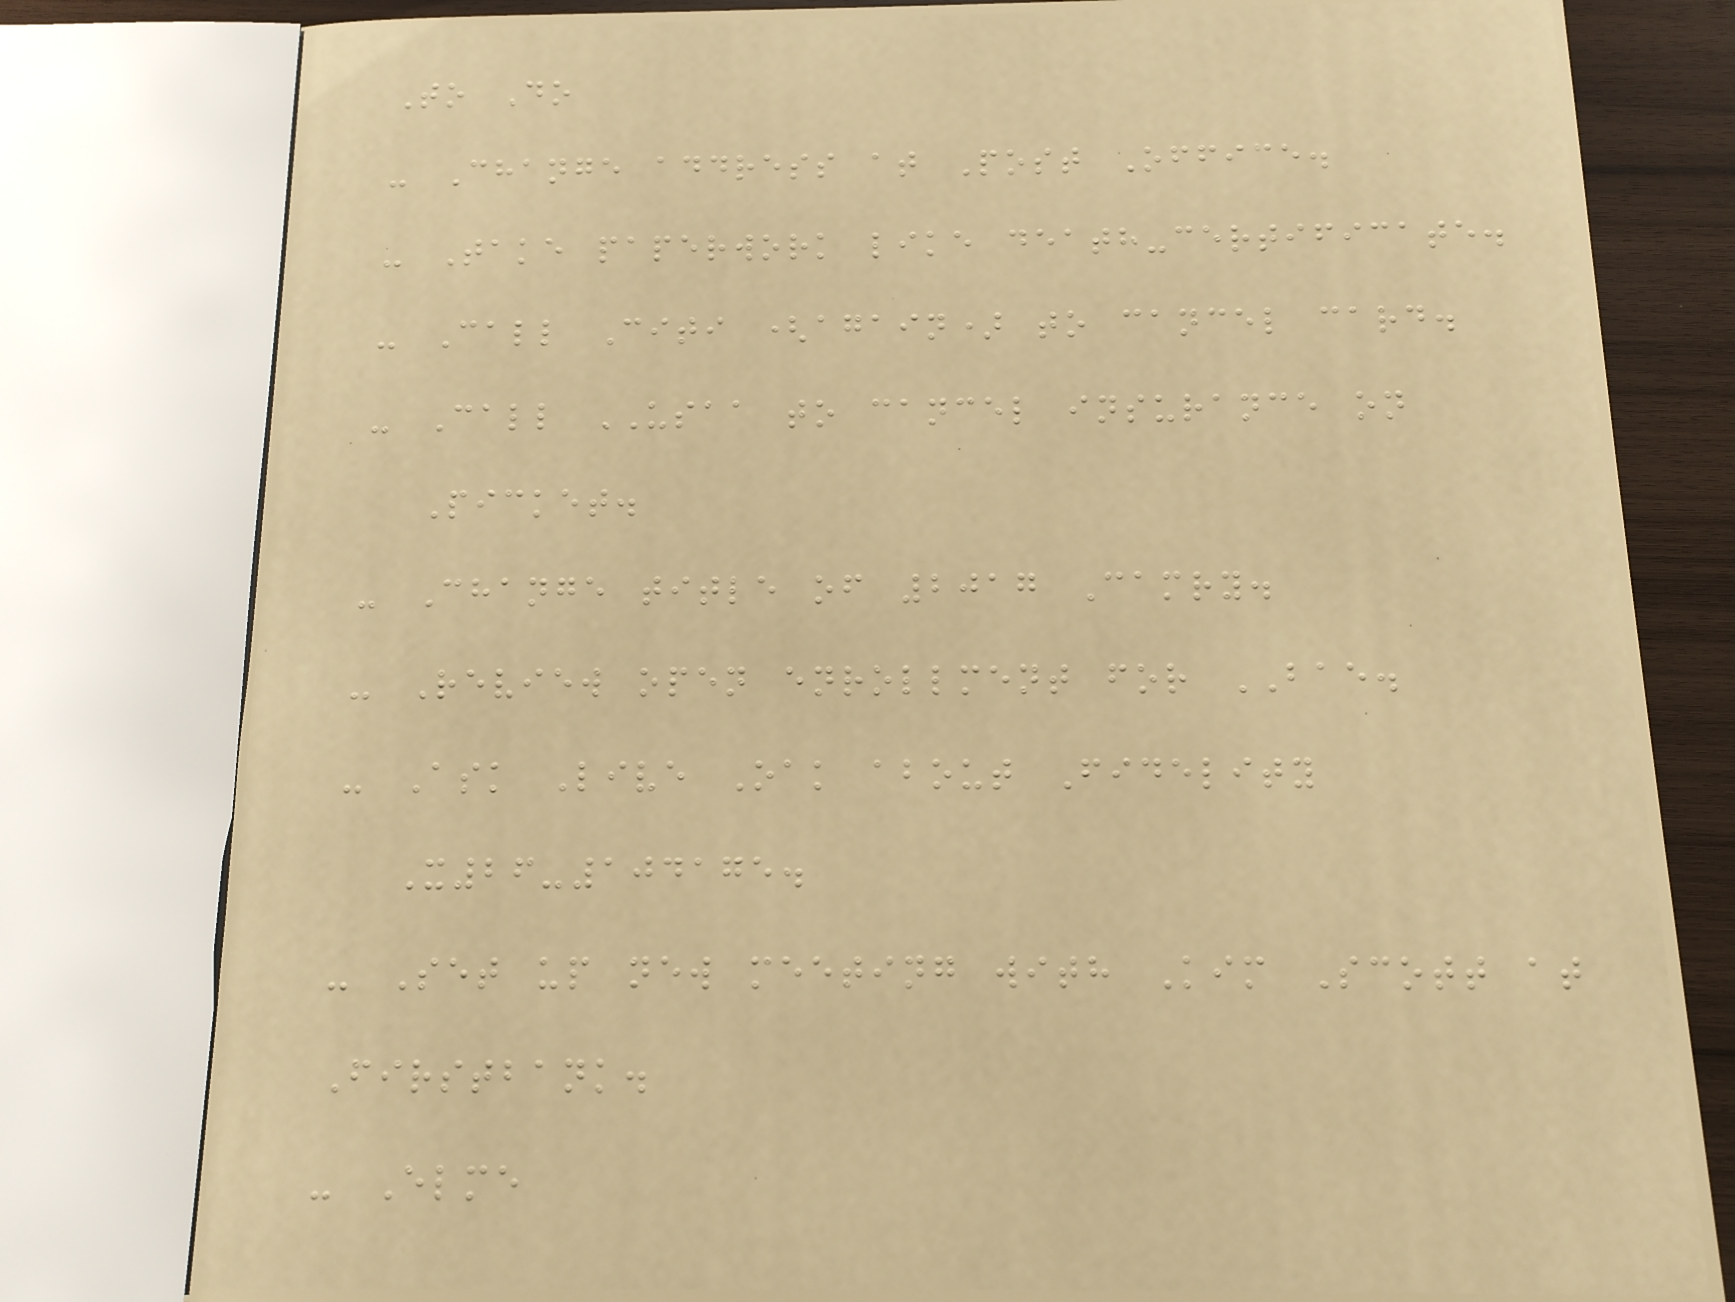To Do
- Change address at Post Office.
- Take paperwork like death-certificate.
- Call Citi (again) to cancel card.
- Call USAA to cancel insurance on
Picket.
- Change title of 2017 Camry.
- Review open enrollment for BAE.
- Ask Live Oak about Fidelity
X26-104175.
- Set up new meeting with Kim Scott at
Firstbank.
- Elme
